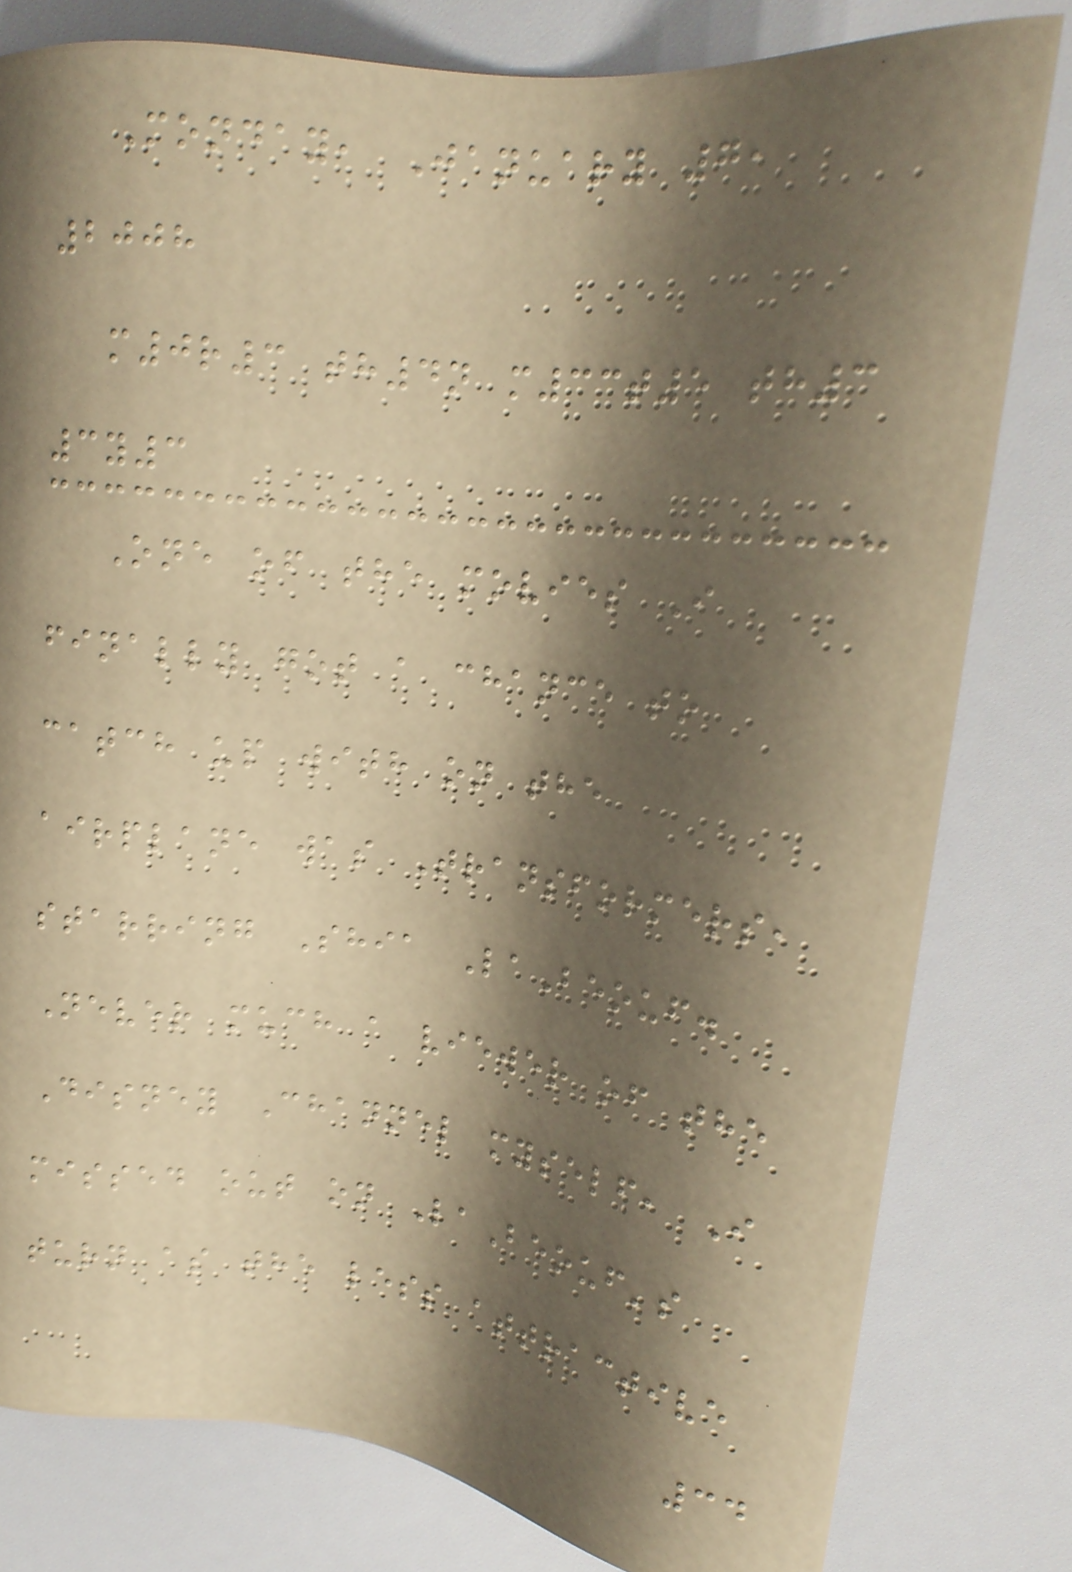Monday, January 7,
2008
m0r3 th4n m33t5 th3
3y3
One of the movies I
finally got a chance to
catch up with on the
airplane was Transformers,
starring Shia LaBeouf.
Never much a viewer of the
Disney Channel myself, I
missed out on LaBeouf's
turn as the less attractive
34
